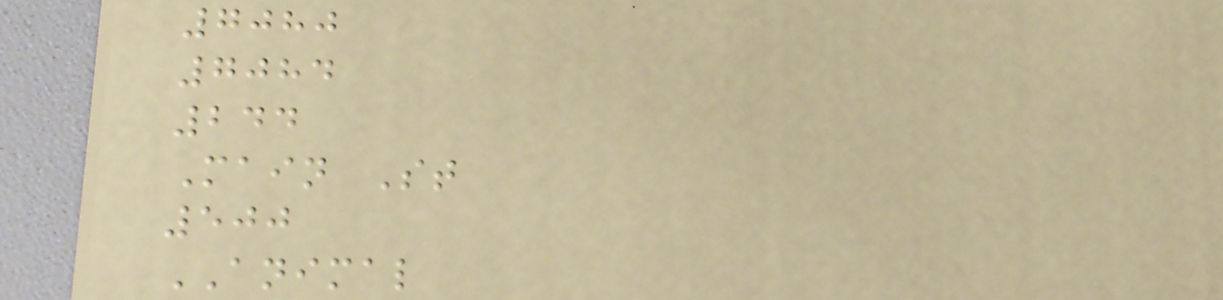7080
7084
244
Main St
500
ANIMAL
